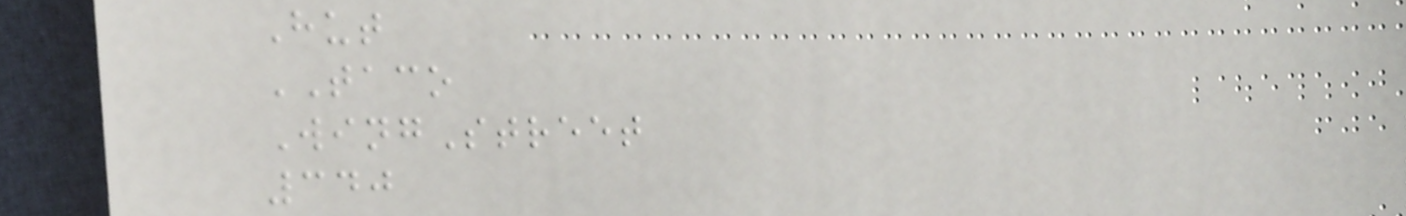Hut
TACO
WingStreet
340
